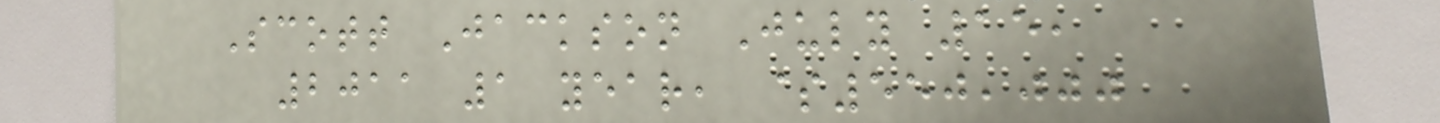Scott Jackson July 15,
2011 1 year, $550,000
